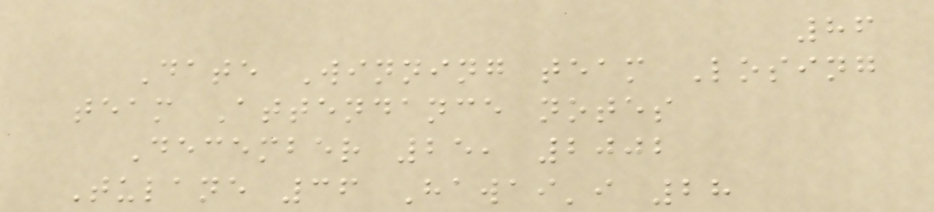86
Date Winning team Losing
team Attendance notes
December 25, 2002
Tulane 36 Hawai'i 28
